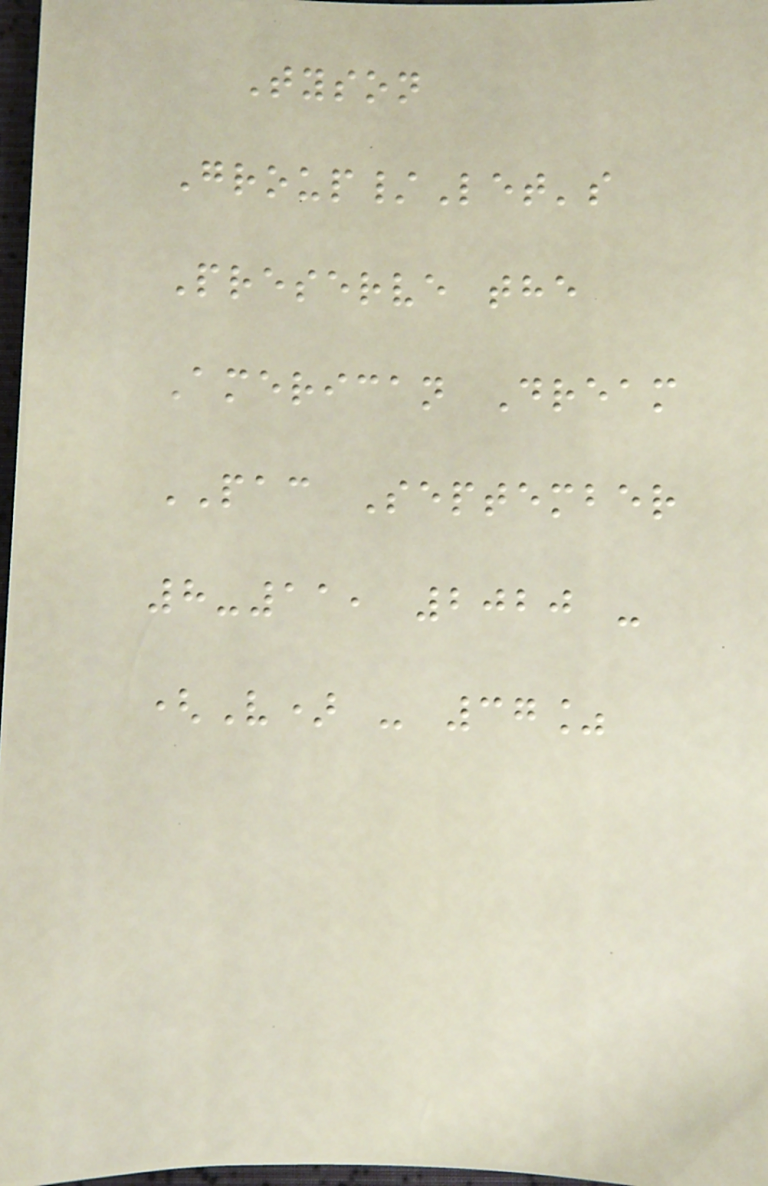Tyson
Group/Let's
Preserve the
American Dream
PAC September
8-11, 2020 -
(V) - 37%
